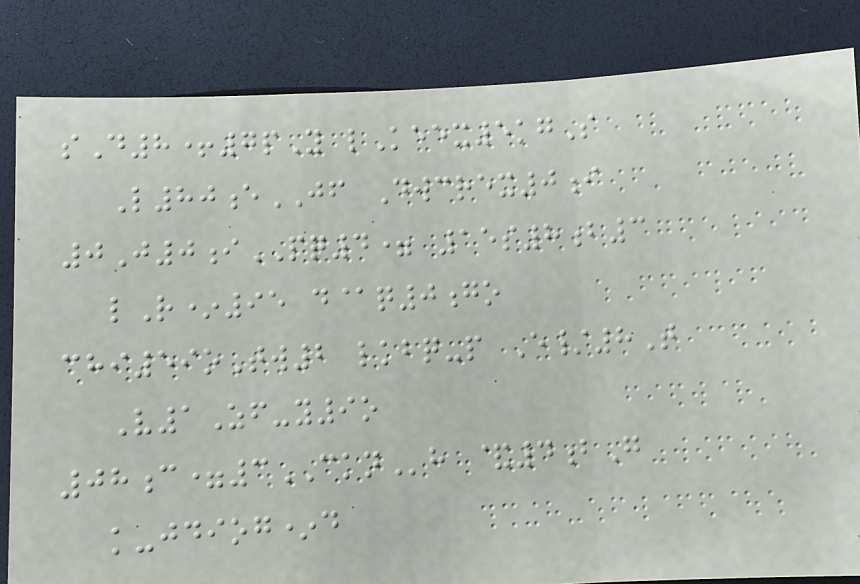sD8+7pY lKeex5kgS
L80eJF Dwcrex0i
0J0iPQ4= 15s8b3
lR*95 d@q0go
chi59oTw2 lkbq-p E/8T
V1Zf-y9o
08c=3CKNh &4bG
k-jdiog*d
